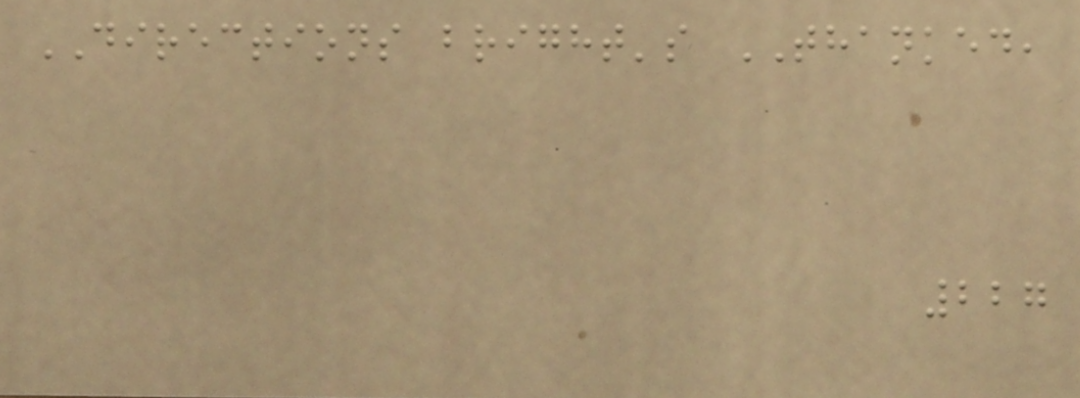DIRECTIONS bright's THANKED,
227
